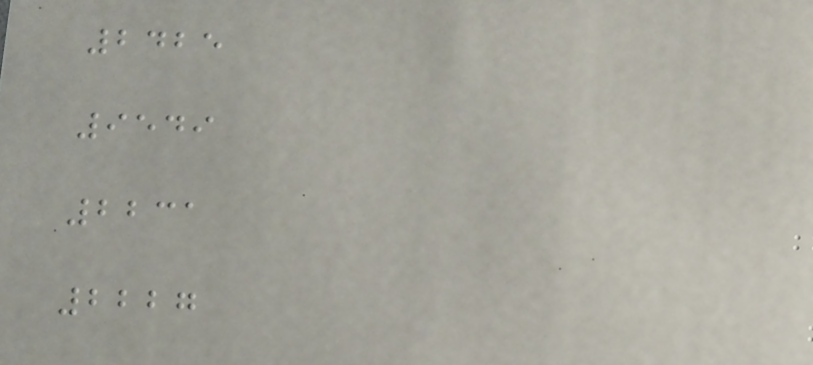2425
9549
2231
2227
